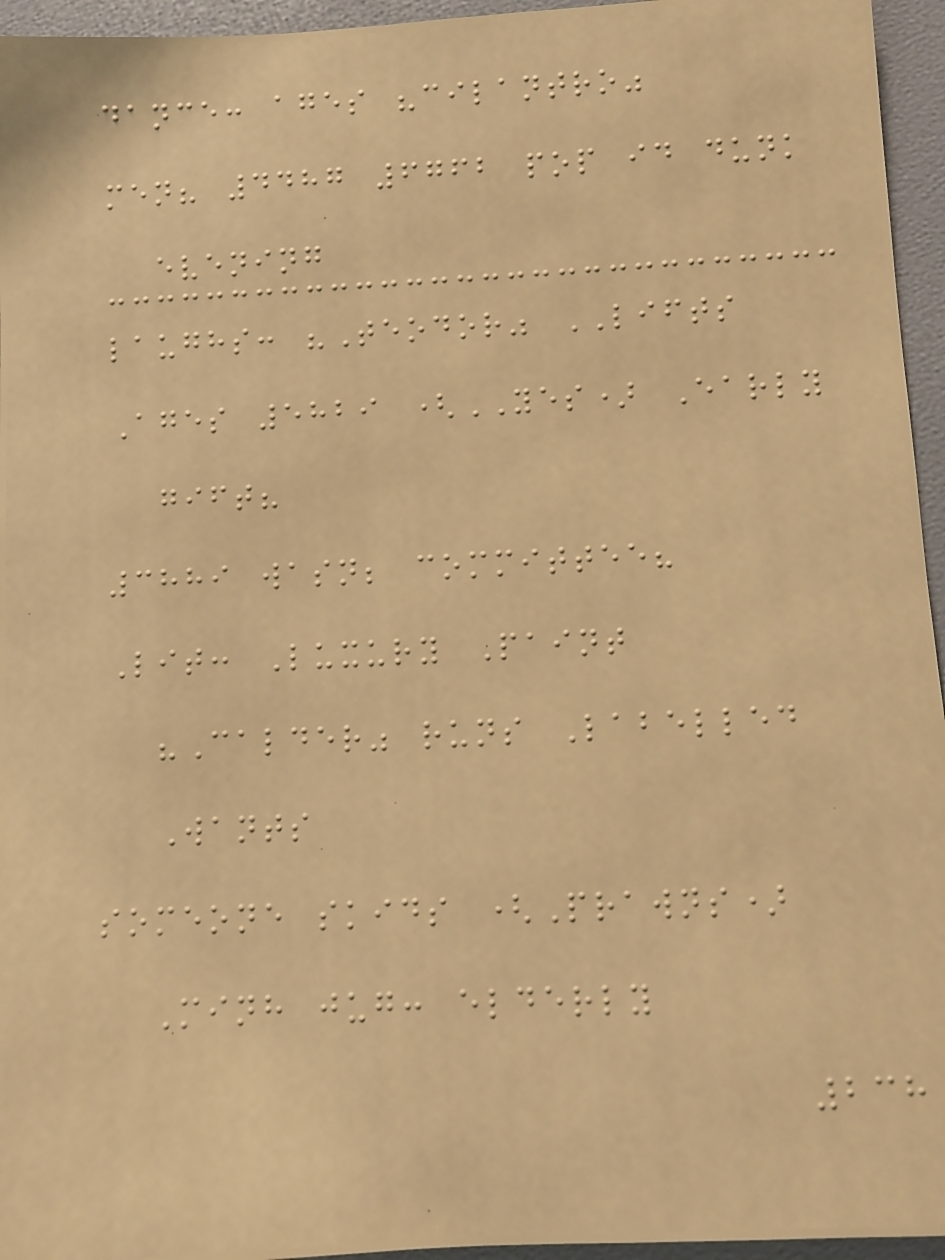dance: ages "cilantro"
men? 4487 6762 pop id dunk
evening
laughs: "Teodor" LIFTS
Ages 5829 (YES) Early
gift?
3889 wasn; committee?
Lit: Luxury Paint
"Calder" runs Labelled
Wants
someone skids (Prawns)
Minh jug: elderly
238
